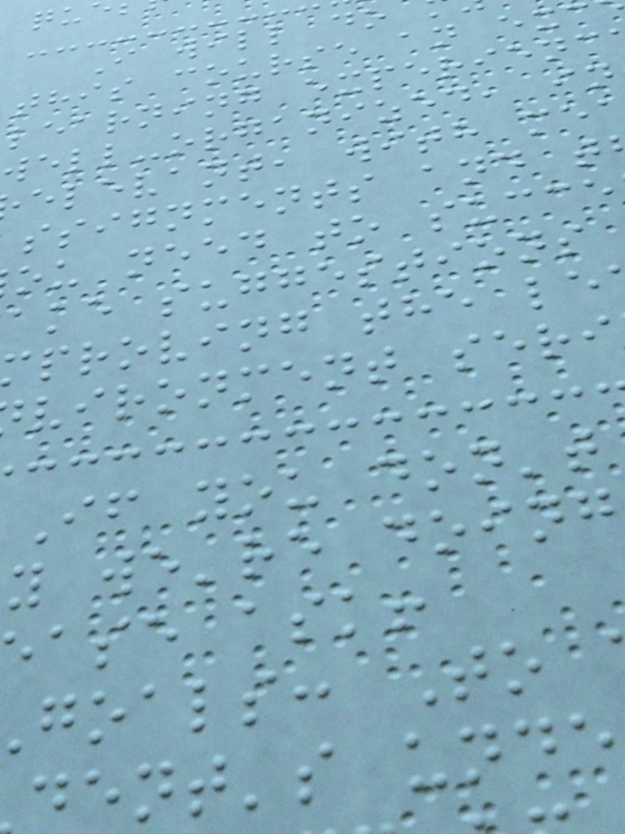I will do
this course an ex
learning experienc
well-organized, in
elevant, with me
ssignments and t
ou need to succe
ake suggestions
proving the le
vironment seri
If you don't
y we're doing
ase ask!
goals: To
ent's unde
